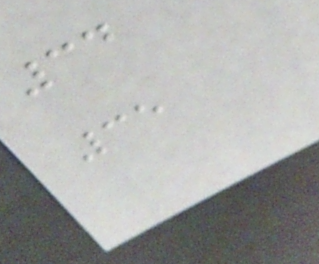34
35
